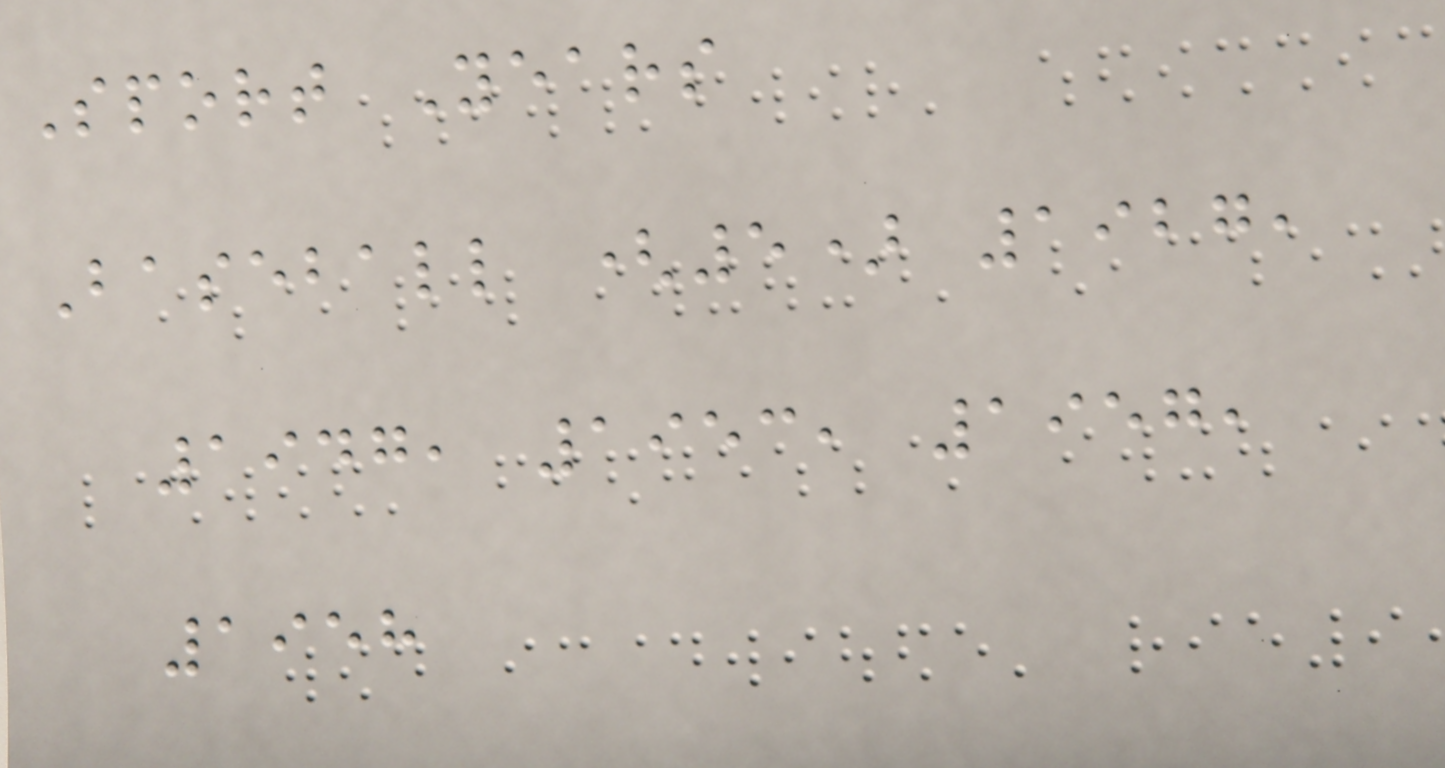Sport Years
Baseball (5) 1927,
1947, 1953, 1957,
1958
